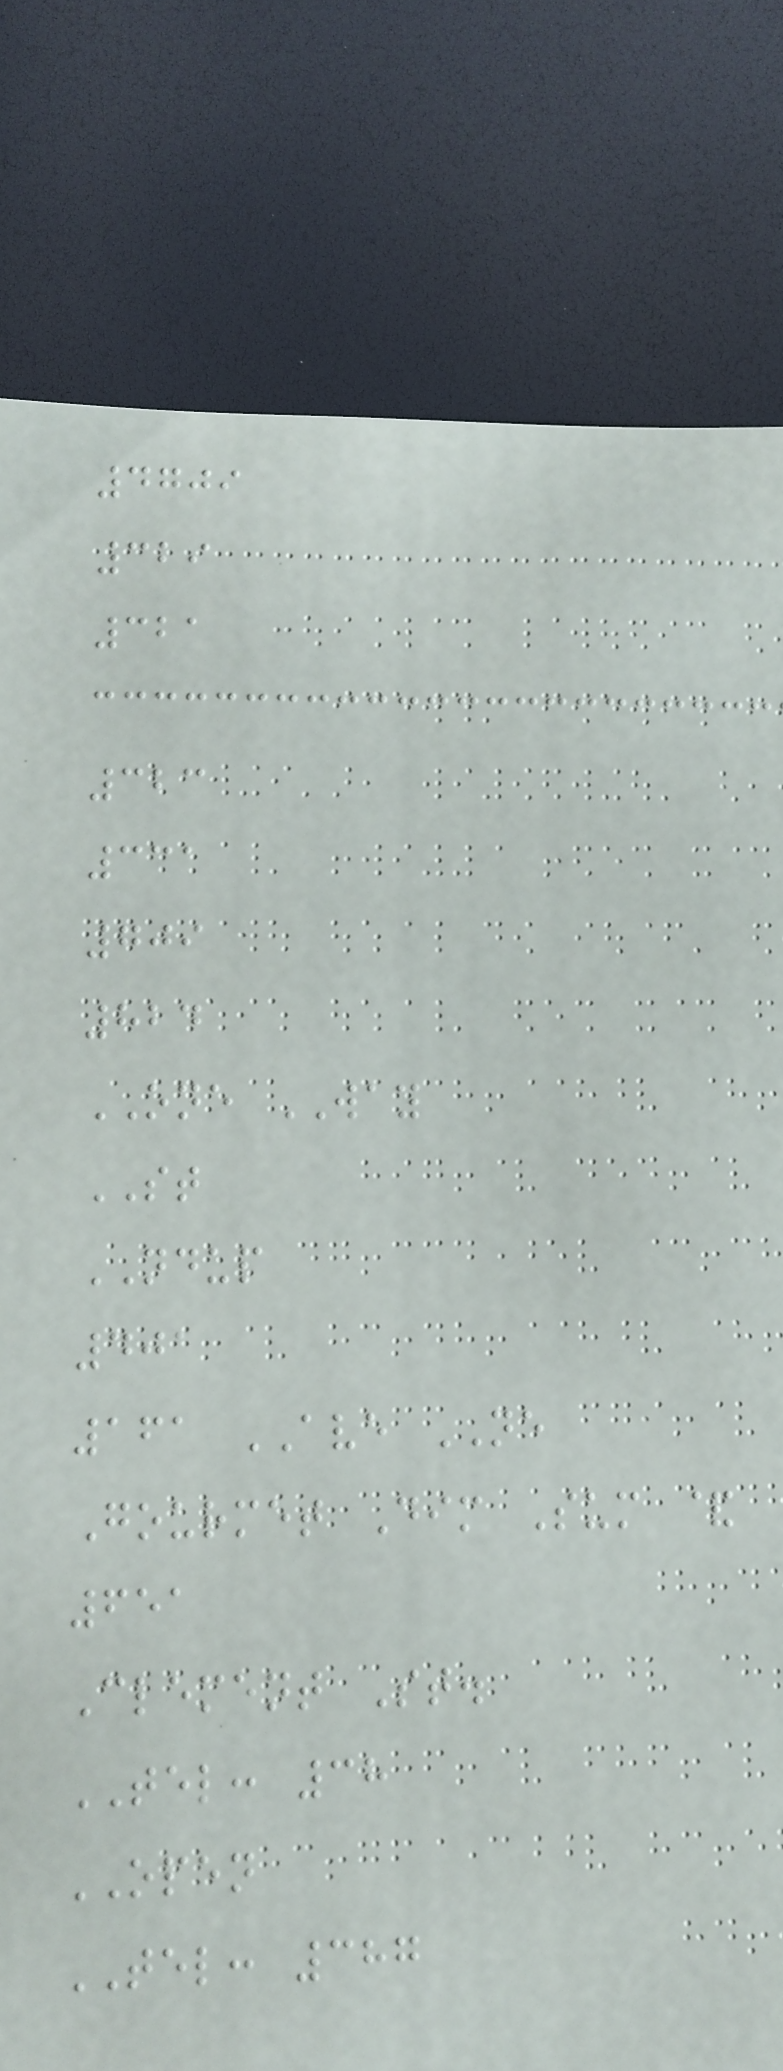4709
329
321
323
331
709
824
ONE WAY
ST
NDUP
401
161 AVE NE
Gourmet Dim Sum &
651
Clement St.
TEL: 38
OPEN
TEL: 387
